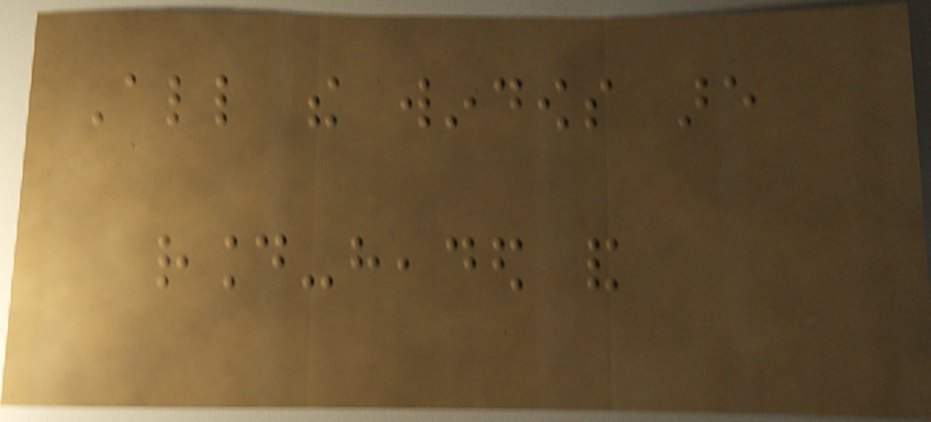All the windows are
round-headed and
